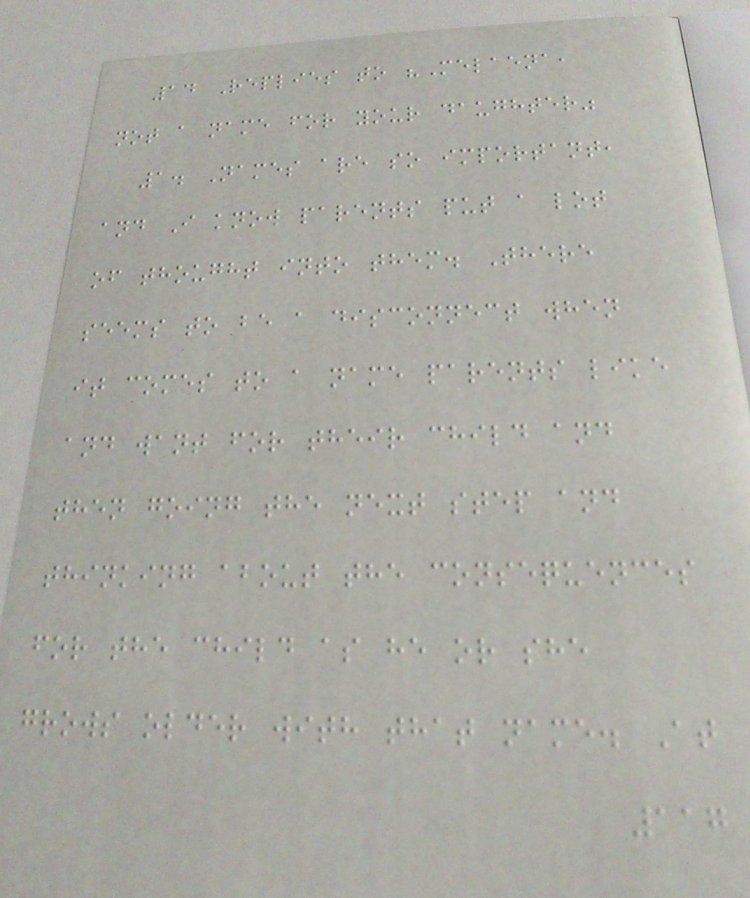14 Replies to "Melaena,
not a name for your daughter"
1. Names are so important,
and I know parents put a lot
of thought into them. There
seems to be a disconnect when
it comes to a name parents like
and want for their child and
then going the next step and
thinking about the consequences
for the child as he or she
grows older with that name. At
117
